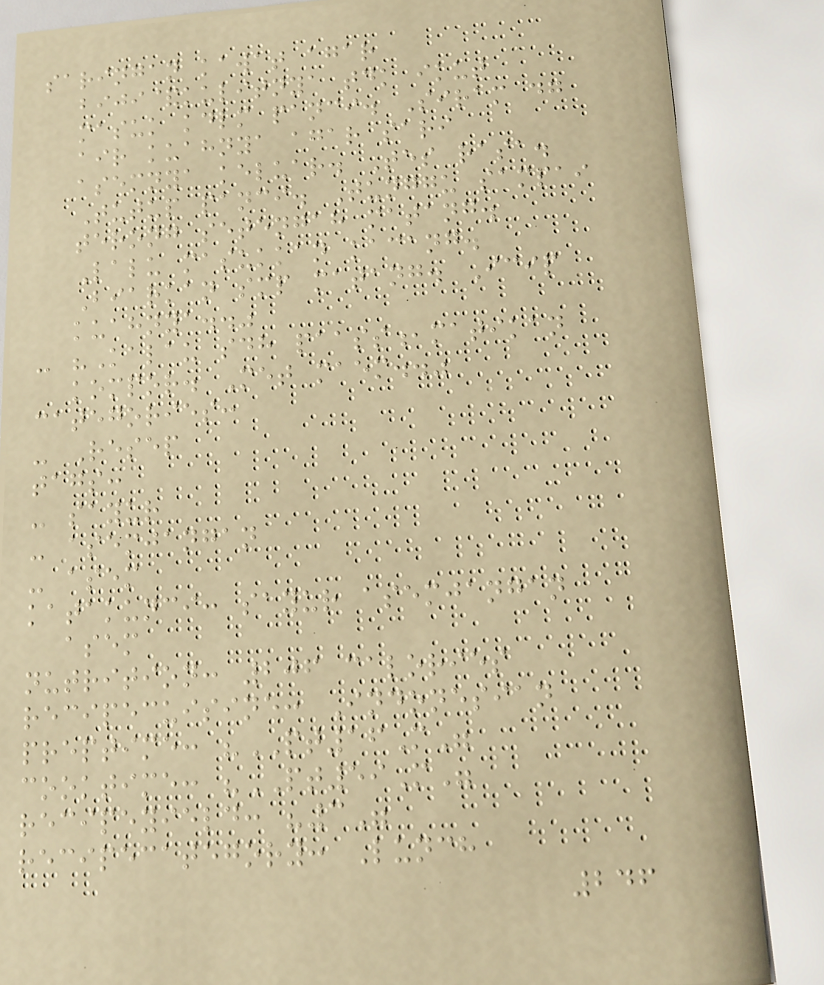saringan kawat agar
biji&kulitnya tdk ikut
masuk kdlm panci. Siram dg
air kuahnya agar sari
asemnya keluar. Tes rasa.
Tutup panci. Tunggu sampai
terong setengah matang.
Lalu masukkan kacang.
Biarkan smp matang. Icip
kuahnya.."
- "Kalau sdh paass,matikan
kompor. Met maem.."
categories:
- Resep
tags:
- sayur
- asemjangan
- asem
katakunci: sayur asemjangan
asem
nutrition: 206 calories
recipecuisine: Indonesian
preptime: "PT16M"
cooktime: "PT59M"
recipeyield: "3"
recipecategory: Lunch
246
